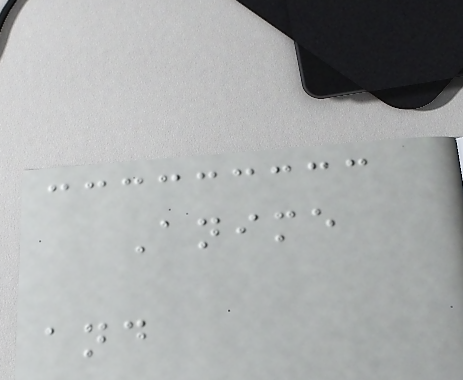Anime
and
